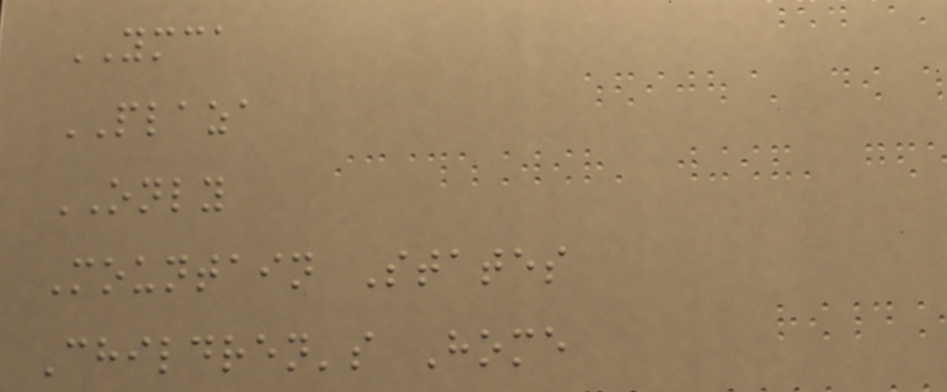YMCA
PLAZA
ONLY
Mountain States
Children's Home
